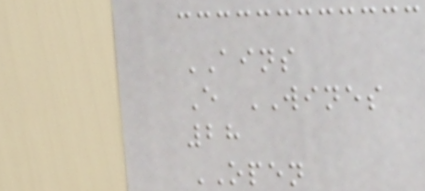AINS
E WINES
28
OPEN
